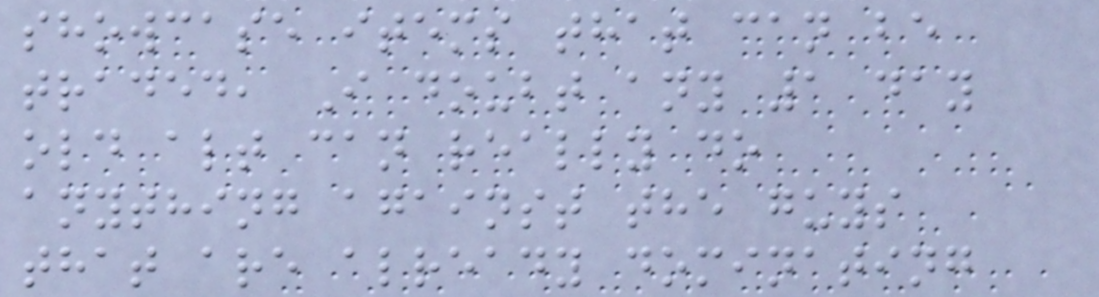showcase items that can be
traded, I doubt any 1 day
old alt can really do
anything against the guys
that are already dominating
